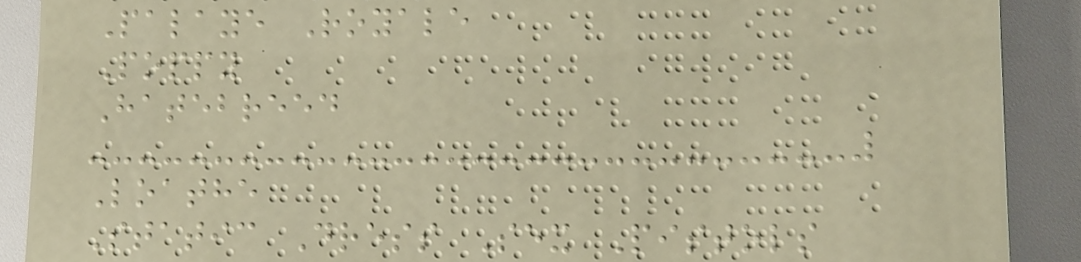Palaye Royale
Poppy
Hatebreed
Loathe
Static Dress Sex Pistols
